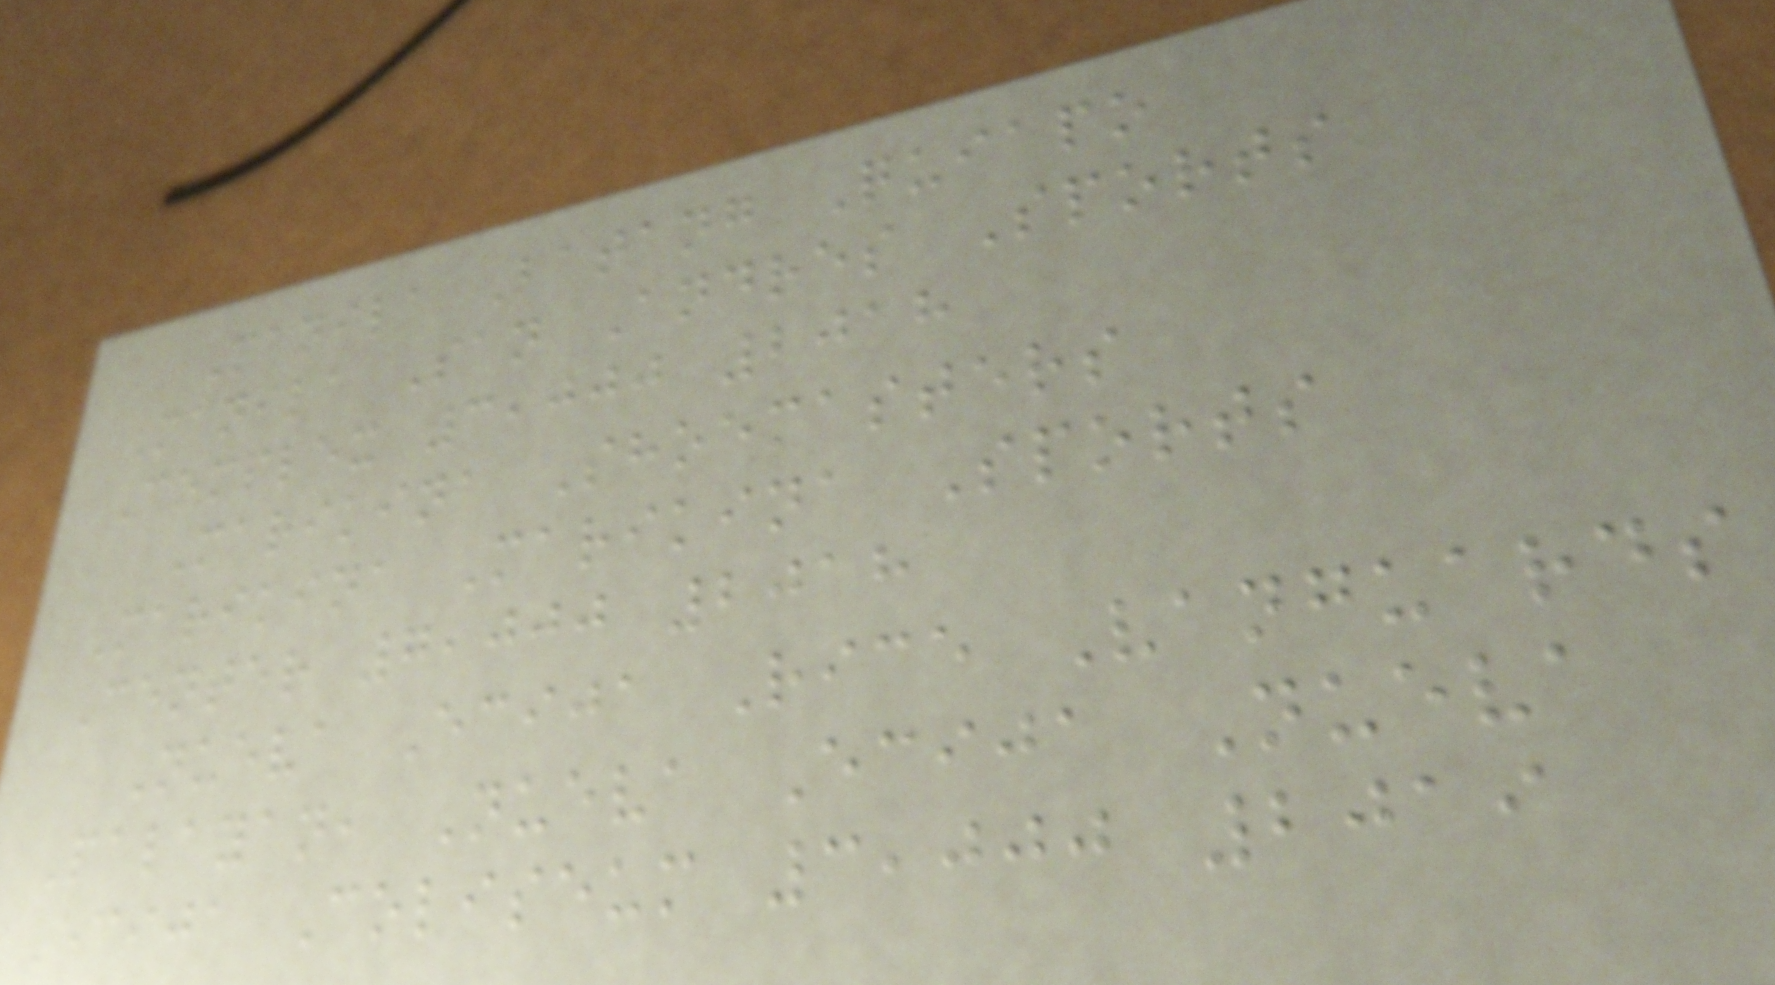Manila Batang Quiapo
Manila San Andres Sports
Complex 3,000 2018
Marikina Shoemasters
Marikina Marikina Sports
Center 7,000 2018
Nueva Ecija Rice Vanguards
Palayan, Nueva Ecija Nueva
Ecija Coliseum 3,000 2019
